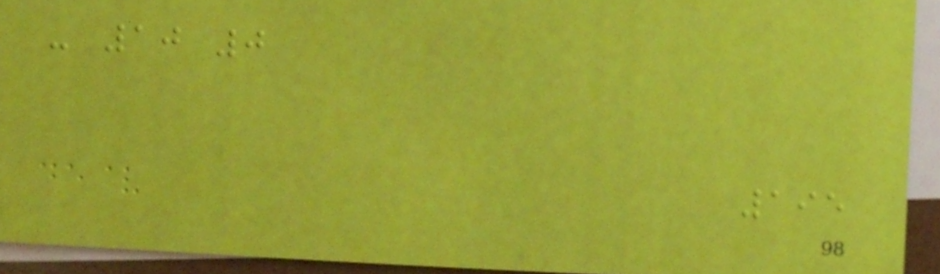- 10 0
195
